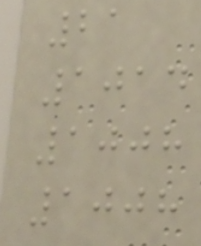21
1014
1008
1008
